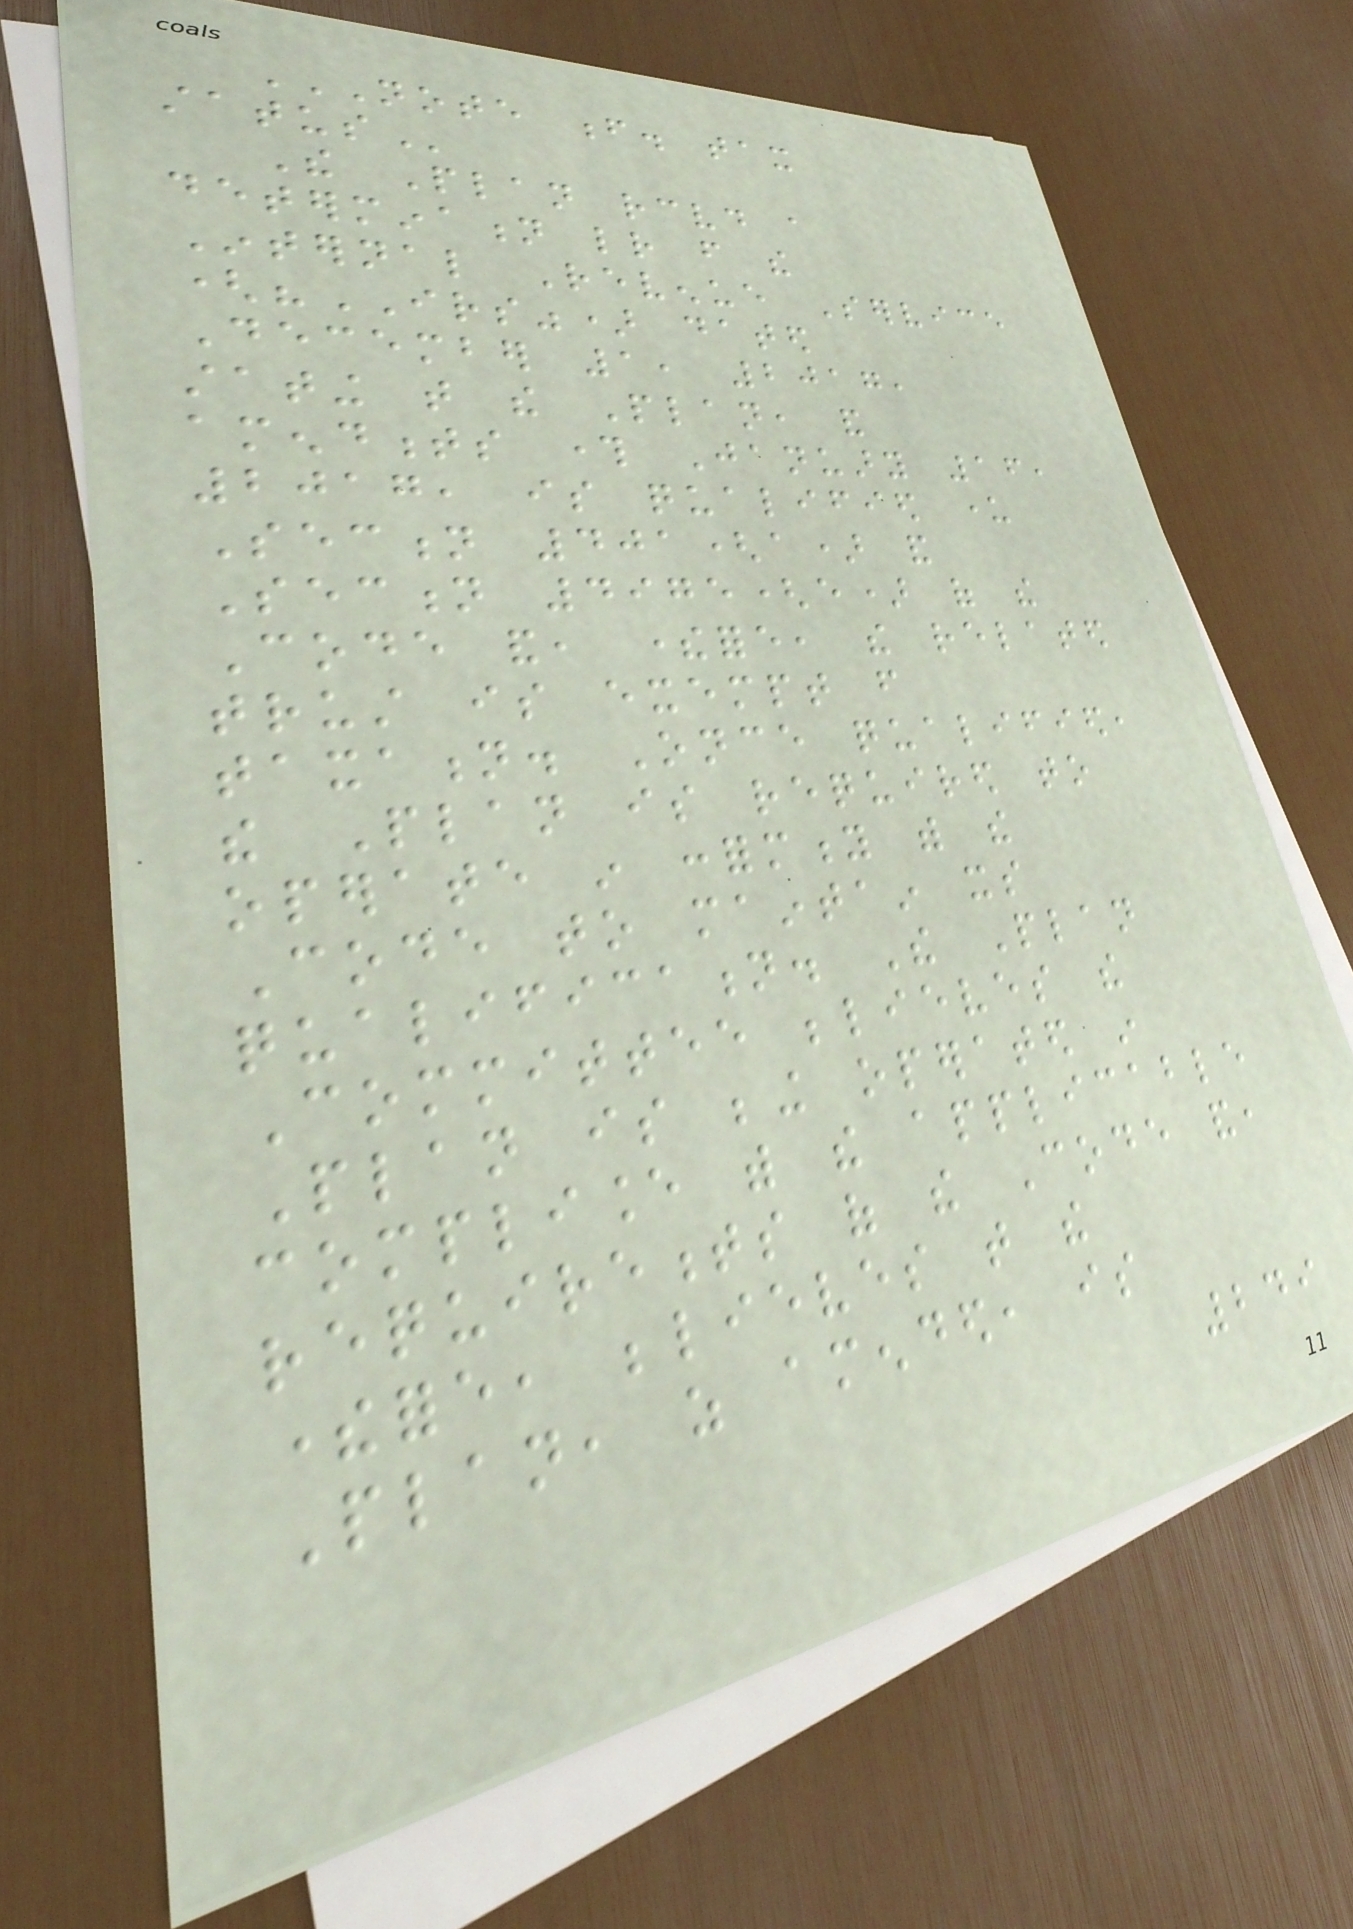NOTE F. TAX
STATUS
The Plan received a
determination letter from the
Internal Revenue Service
("IRS") dated
December 1, 2017,
stating that the Plan, and
amendments through January 16,
2017, is qualified under
Section 401(a) and
Section 4975(e) of the
Code and, therefore, the related
trust is exempt from
taxation. Once qualified,
the Plan is required to
operate in conformity with the
Code to maintain its
qualification. The Plan
Committee believes the
Plan is being operated in
compliance with the applicable
requirements of the Code and,
therefore, believes that the
Plan, as amended, is
249
